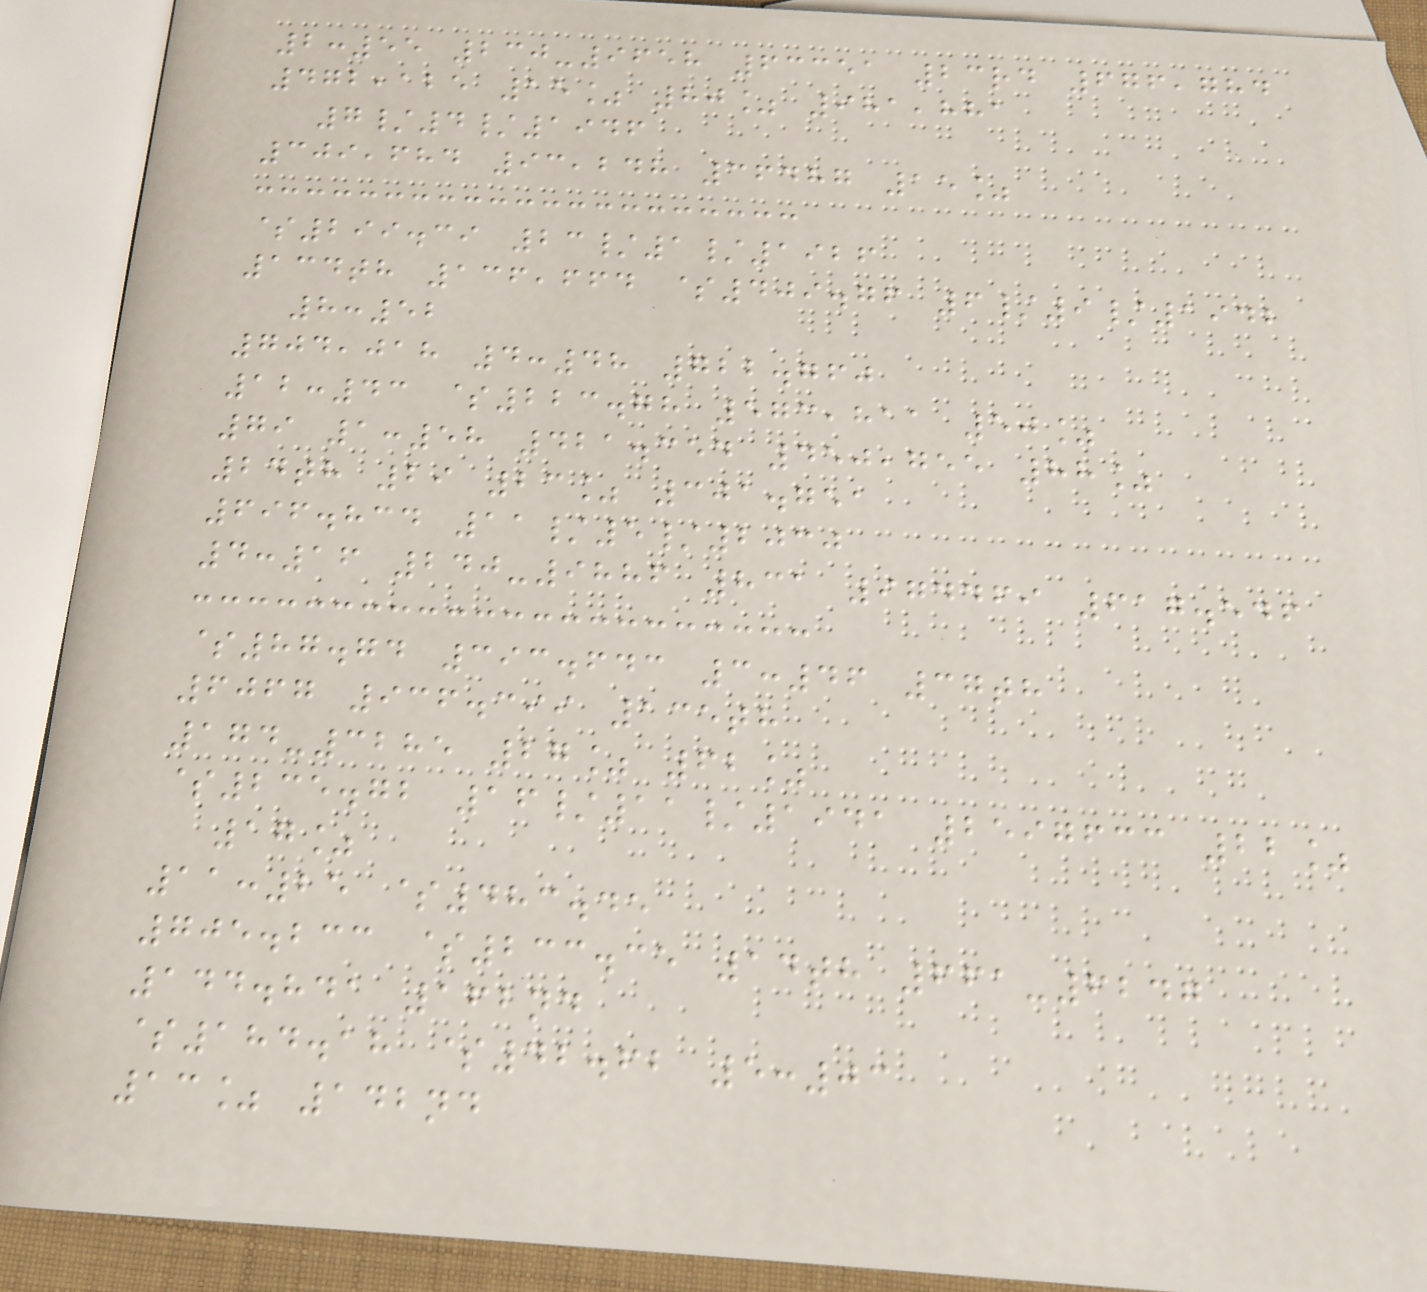2:55 230-9658 63351 23rd 676,784
472,125 15% 80% 981,881
7/4/1946
309,684 93,248 36487 15%
$299.39 23/1/1926
134th 136,664 $409.76 6/9/1942
8:52
704,018 4:48 722.760
12:43 $223.78 573,811 50%
79 1:58 421.354 450,755 88%
24th 29 23% 301.751
696.834 11/5/2030
4:16 240-9886 831 974469 617.546
$87.74 393.643 3:46 37th
6067 936.399 135th
174-3285 27% 62%
$235.72 16/11/1941 2597633 22%
17%
11:25 $483.45
705.233 $233.35 14th 661-6247
144.841 162nd
$184.18 $42.62 5:03
13% 142nd
